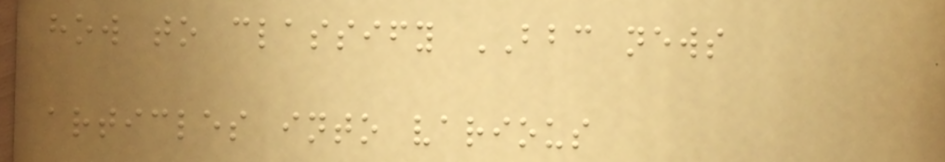how to classify BBC news
articles into various
